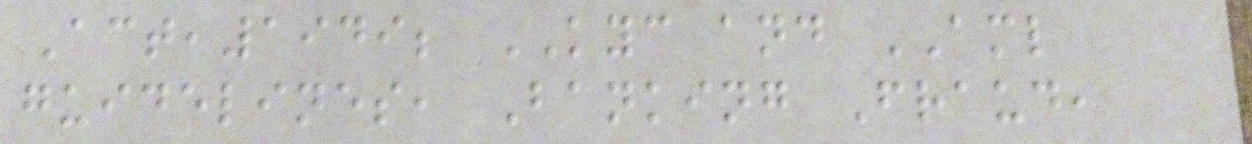Act,1949; KYC and AML
guidelines, Banking Fraud,
